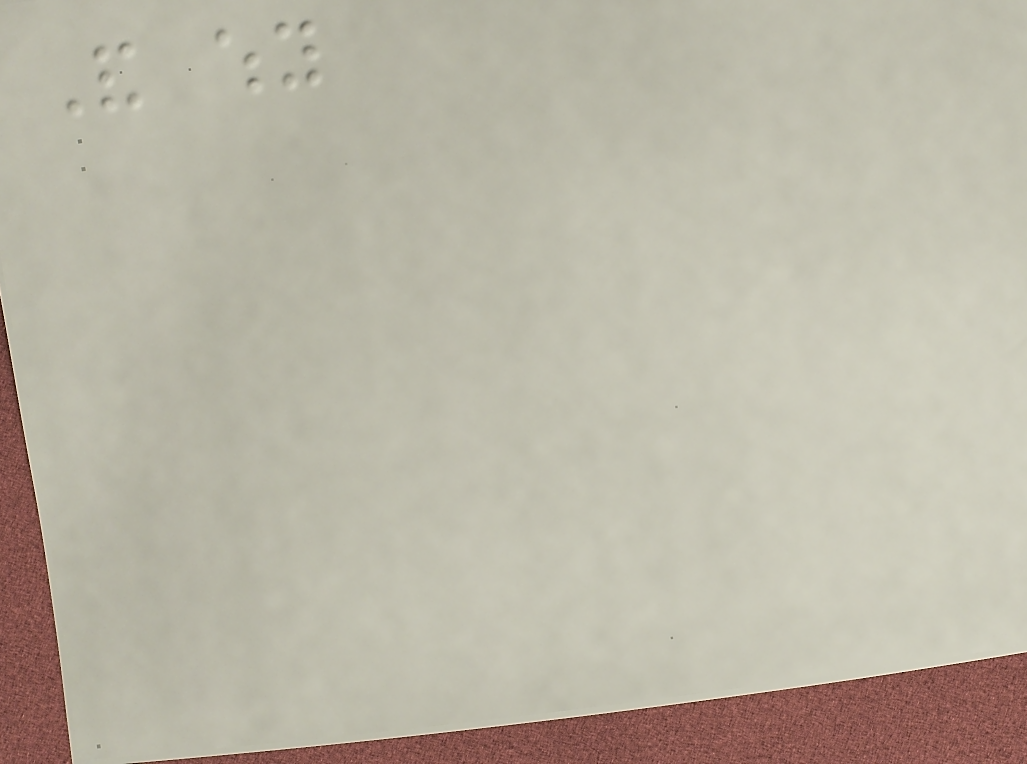And why
